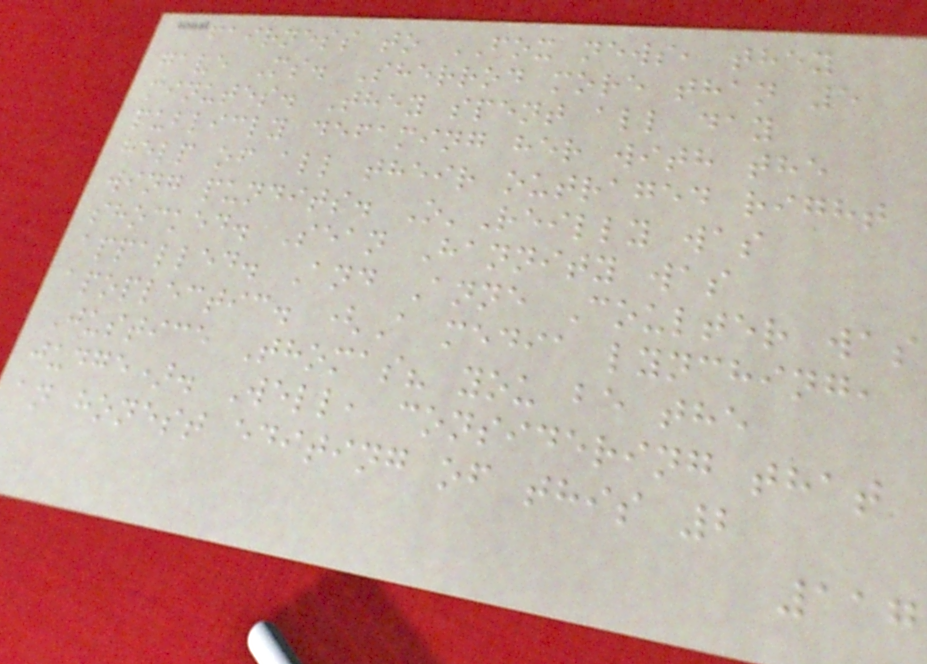fairness to FOX news, they
gave Ms. Sherrod more than 5
minutes. They spent all day
publicly defaming her with the
help of all their outraged right
wing pundits. O'Reilly was
shocked. Sean Hannity was
appalled. And Anne Coulter was
apoplectic. (A media lynching,
Justice Thomas? you be the
judge). Well, considering that
an honest editing of this 2
117
